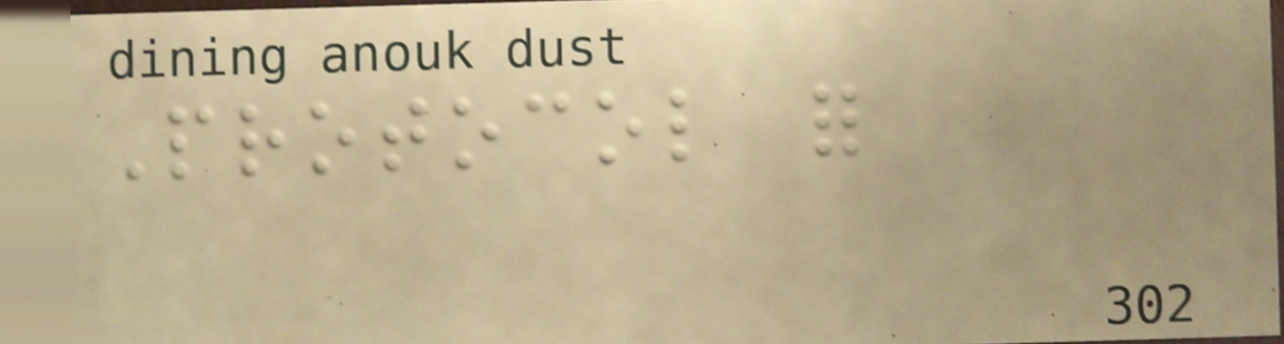Protocol for
